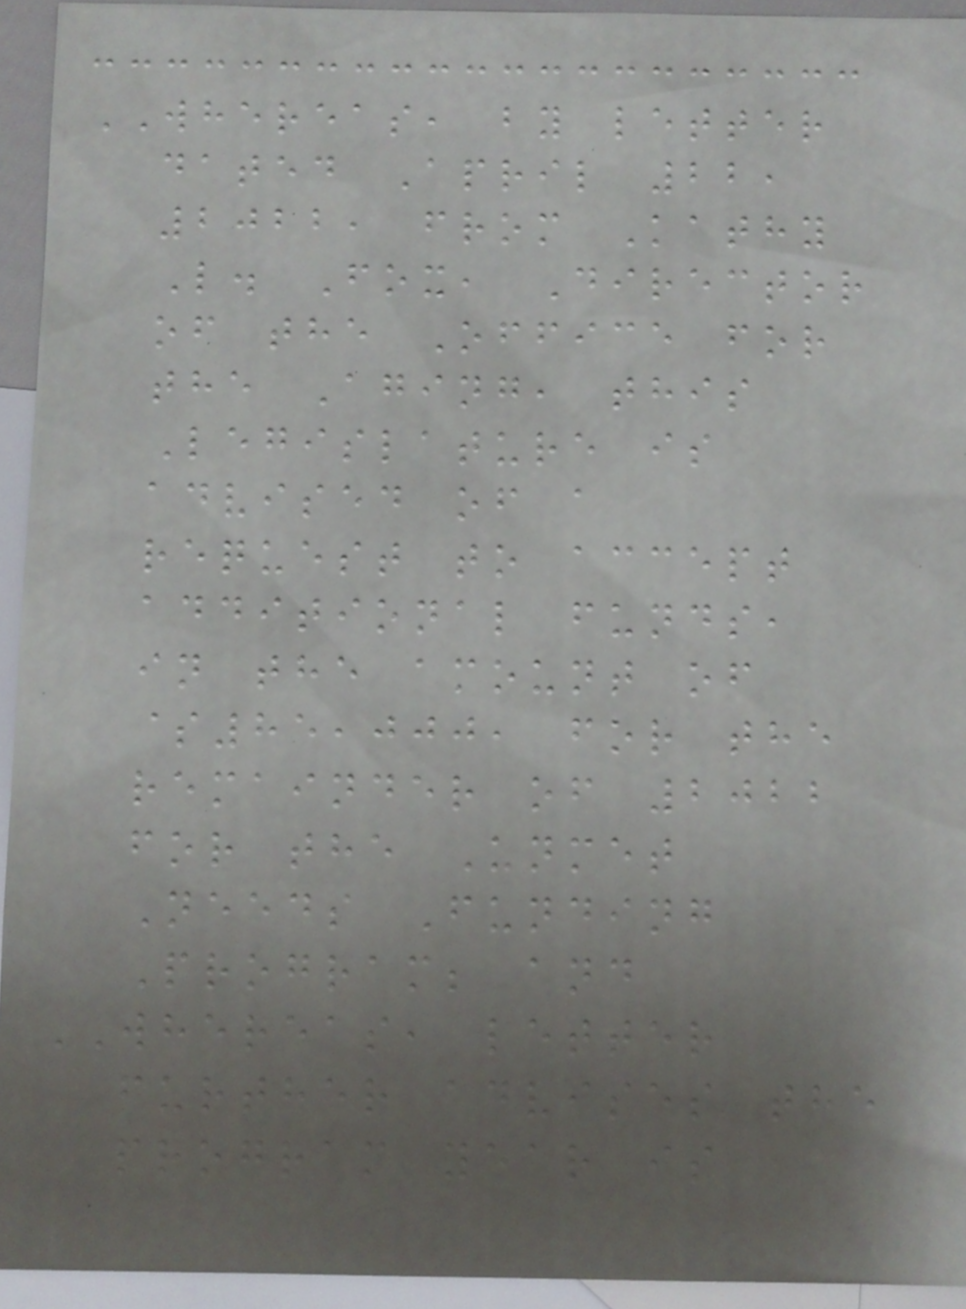WHEREAS, by letter
dated April 22,
2022, from Kathy
L. Fox, Director
of the Office for
the Aging, this
Legislature is
advised of a
request to accept
additional funds,
in the amount of
$85,000, for the
remainder of 2022
for the Unmet
Needs Funding
Program; and
WHEREAS, letter
further advises the
program year is
